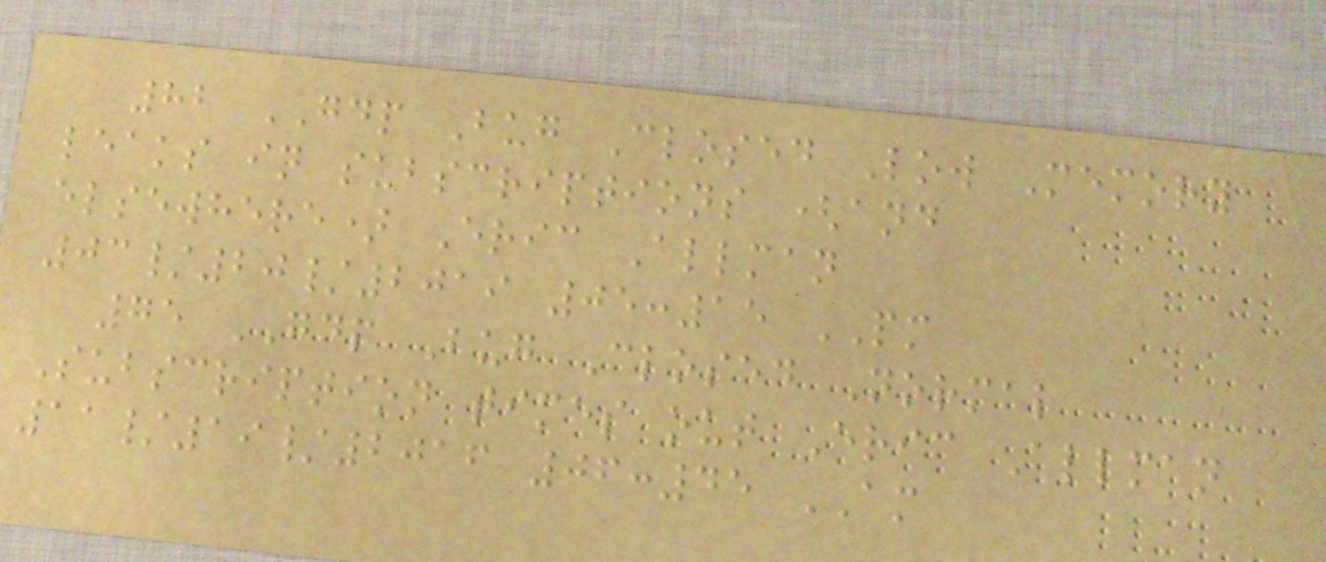82 GDP Bug Closed Low Memory
leaks in subscriptions (and
elsewhere) Eric Allman
03/20/2019 05:15 PM
75 GDP Bug Closed Normal
Subscription times out Eric Allman
11/19/2016 06:45 AM
